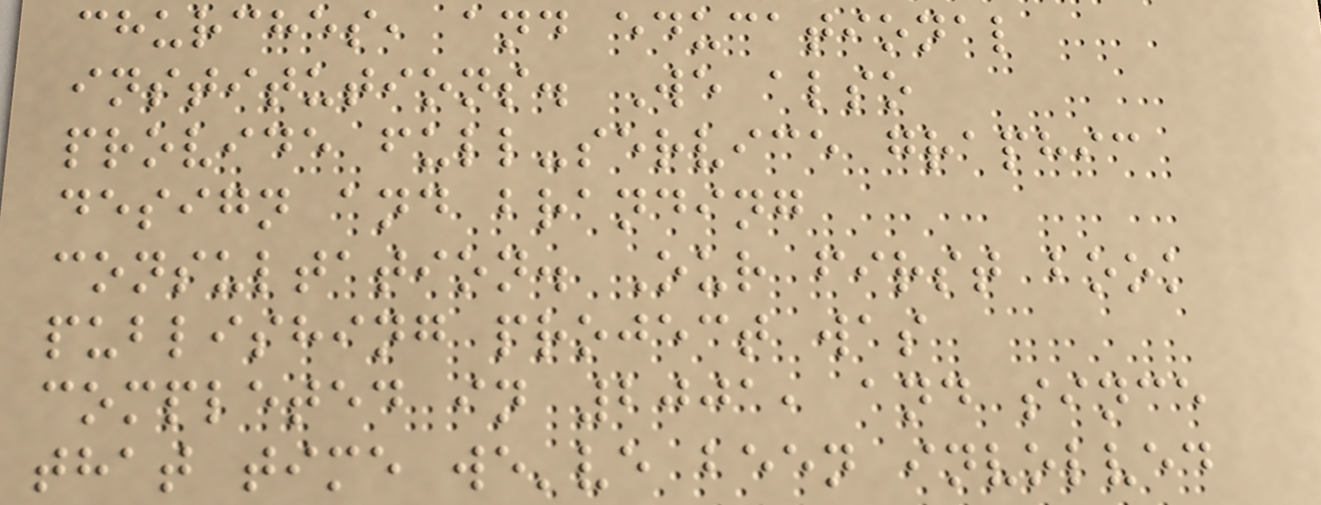churches, and educational
institutions. We also
provide full-service graphic
design and branding
consultation. Our first book
publishing project was
completed in 2001, and since
that time we've been involved
